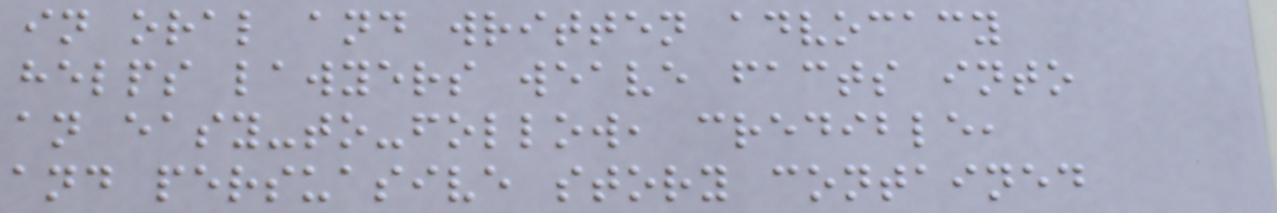in oral and written advocacy
helps lawyers weave facts into
an easy-to-follow, credible,
and persuasive story contained
